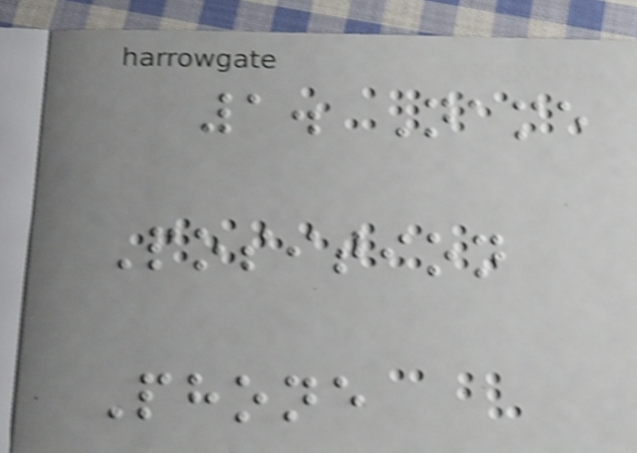1. Name
Position
Phone
